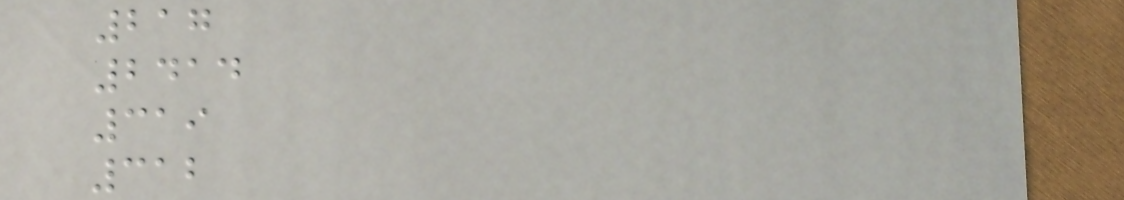217
2414
319
312
